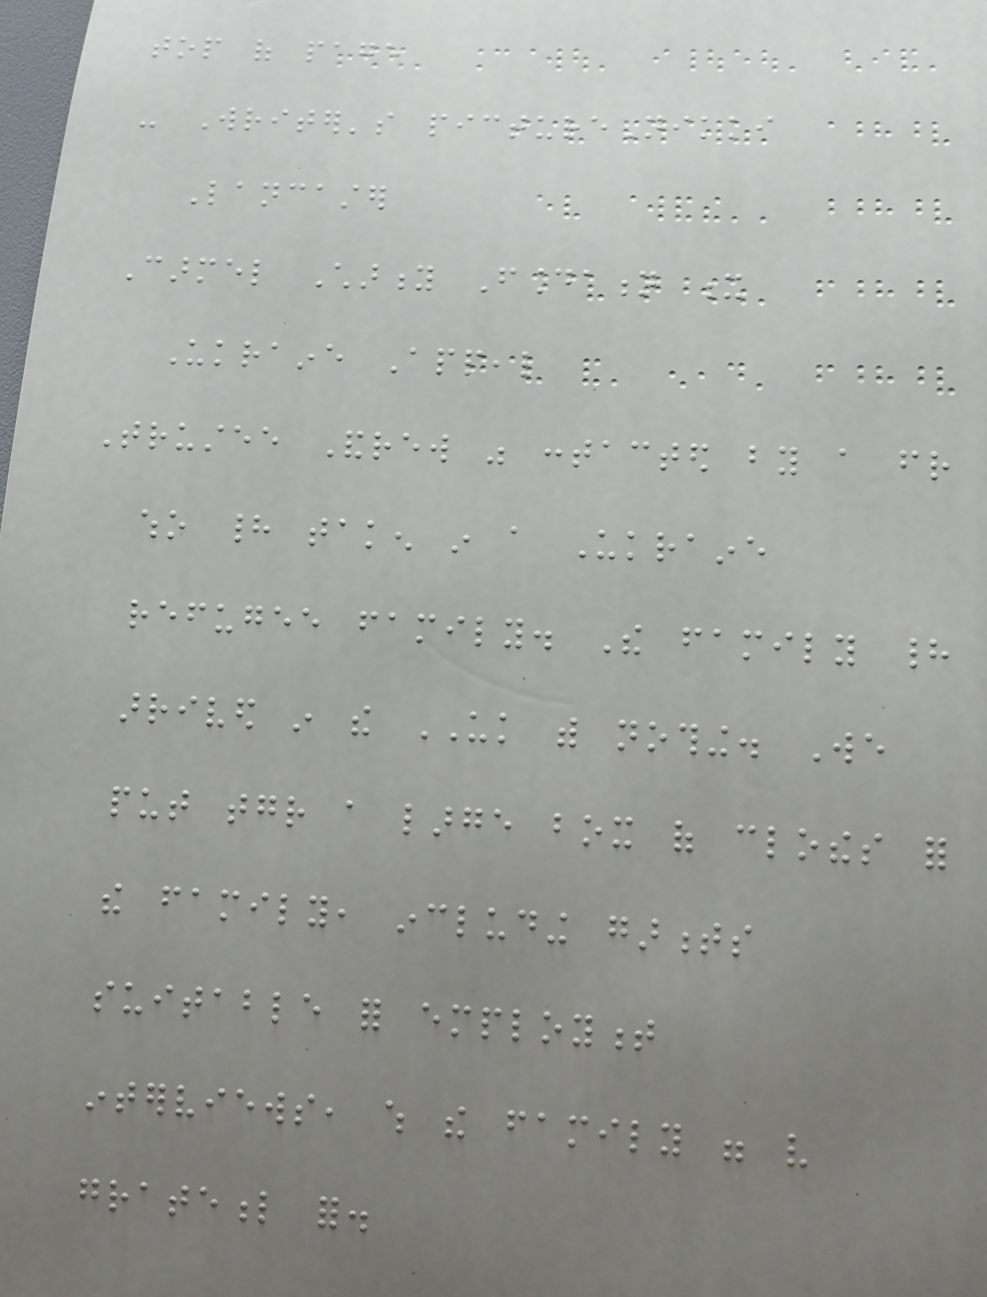top of page
- Writer's pictureNikki
Lancaster
Carmel Charity Foundation x
Ukraine Appeal
Trustee Andrew was contacted by a friend
who had taken in a Ukraine
refugee family. The family had
arrived in the UK with nothing. We
put together a large box of clothes for
the family, including garments
suitable for employment
interviews, which the family were very
grateful for.
